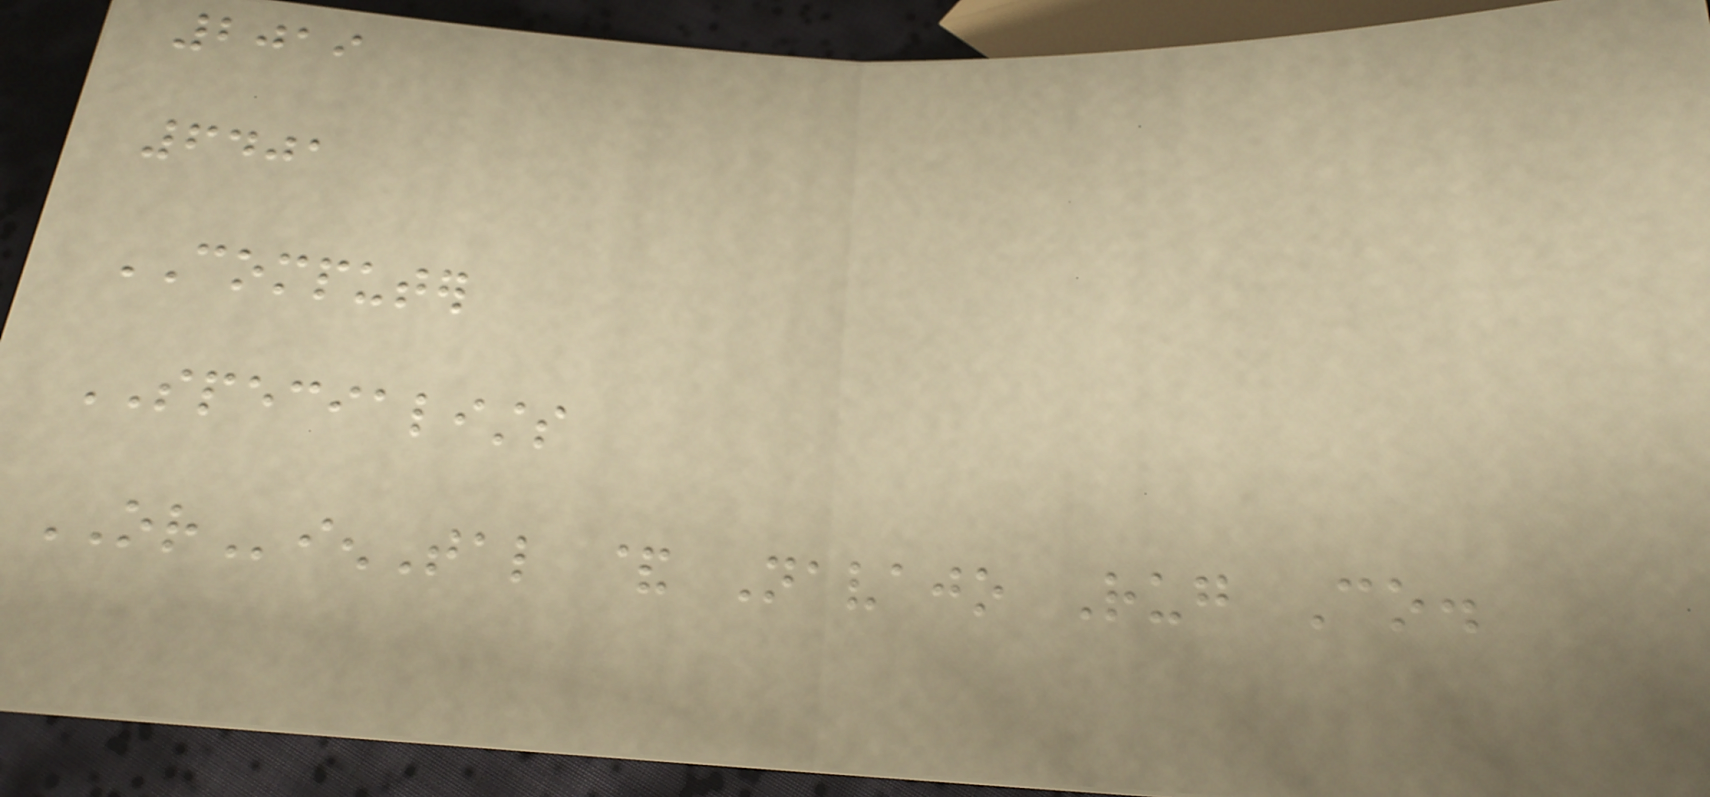2019
6401
COMPUTER
SPECIALISTS
ORienTal & Navajo Rug Co.
